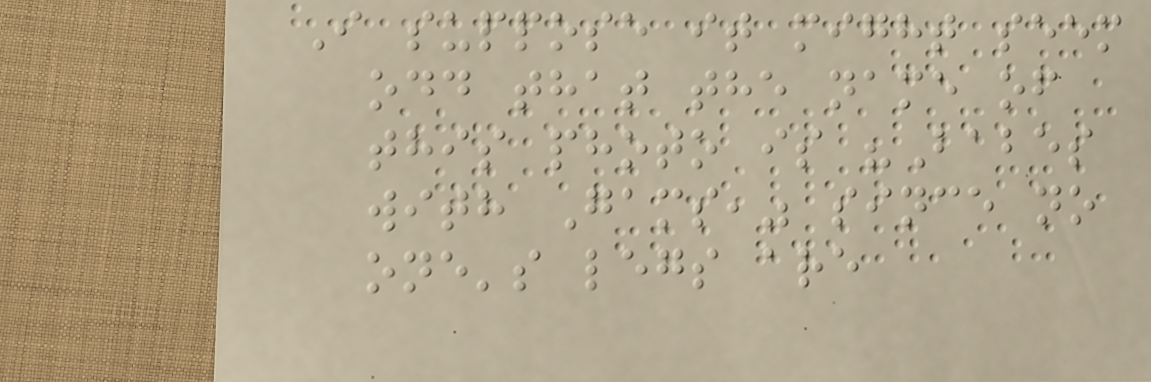I suppose it might seem
odd that the name of
this photo is "Babes
with Gams," since no
one's legs are
